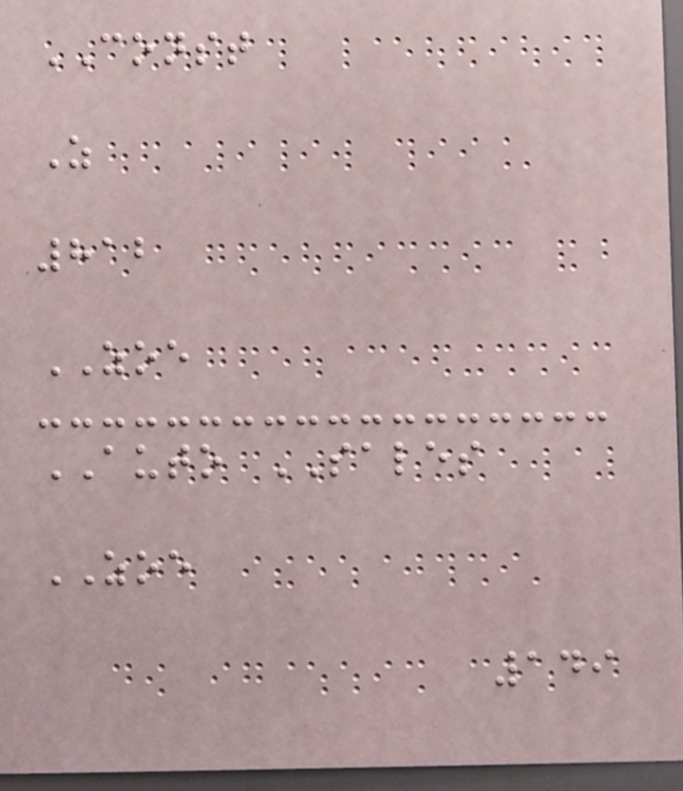CONST
Z
812
ZOE
AUTO SALES
ZOE
149
